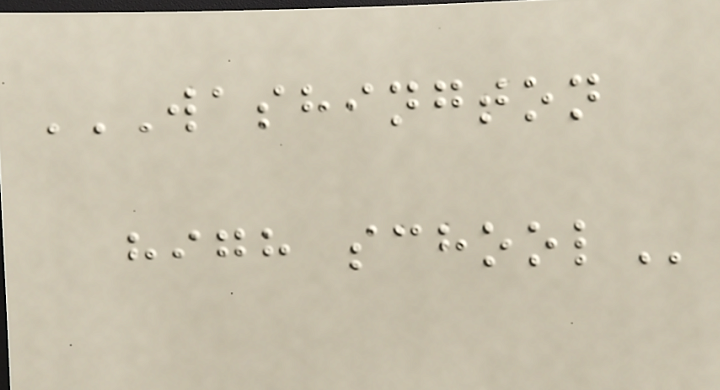WASHINGTON
HIGH SCHOOL
